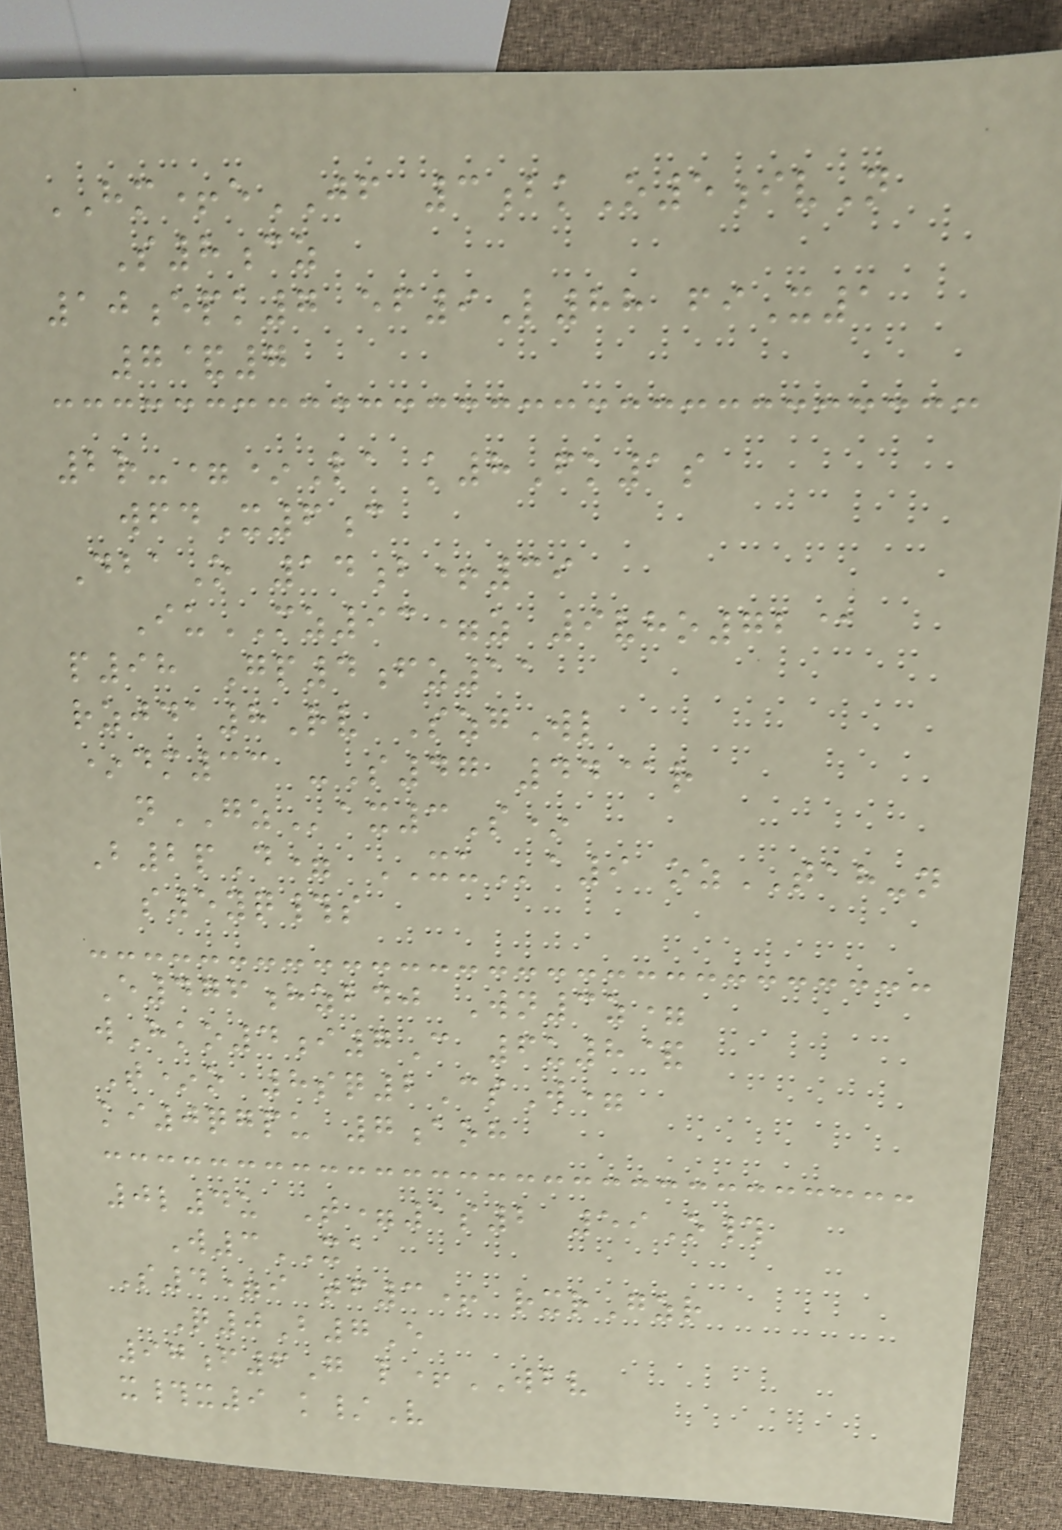HM+eJF 3bkO5ivN
S8cz
10epk7 ef9L88 fiX1
7&7
2r-=*La k8Fk1s
wfdX6c
DbaO 14b+39
IuMZ93=z 9vho72@
p98 Gp4fz11
rzjda8Rv SzgWl
*dm33 -S47 44@r
nGZax3S*
B2pD= XUa9 ozTAH-n
s5yq#s
E476hzbdj Wn3z=
wHko4i7C 6u8&
T*o 8sq2CsW=
ki0qgpu 7aoh
0l4u T=1s2 59O#
W3XA
S4=i tf3+ rxrGzr
Q0B7E
97f6G l+WBV
x#x9 k/V
